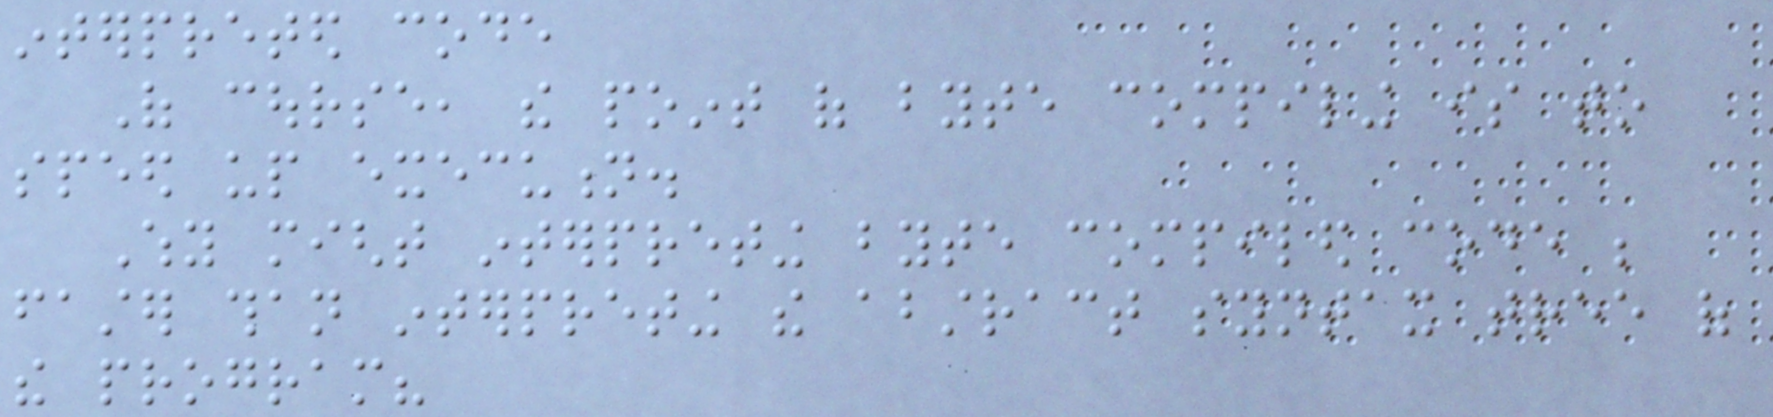interpreted code
Of course, the point of byte compiling is to
speed up execution.
Why might interpreting byte compiled code be
faster than interpreting the abstract syntax tree of
the program?
